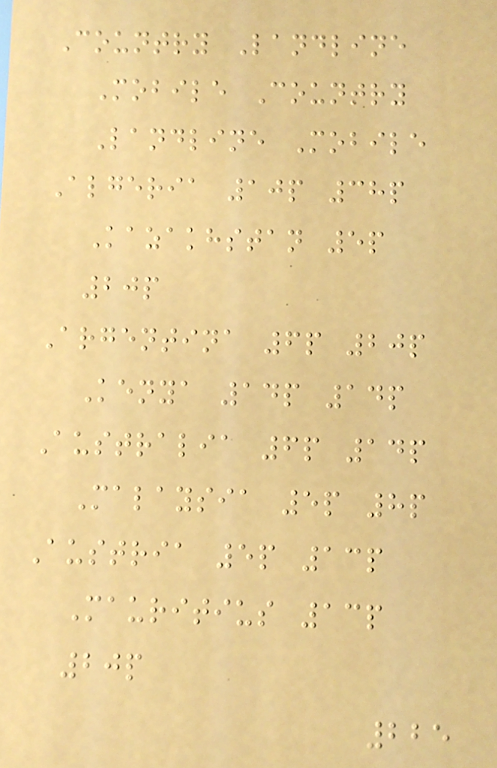Country Landline
Mobile Country
Landline Mobile
Algeria 10p 38p
Kazakhstan 5p
20p
Argentina 6p 20p
Kenya 14p 14p
Australia 6p 14p
Malaysia 5p 8p
Austria 5p 13p
Mauritius 13p
20p
225
